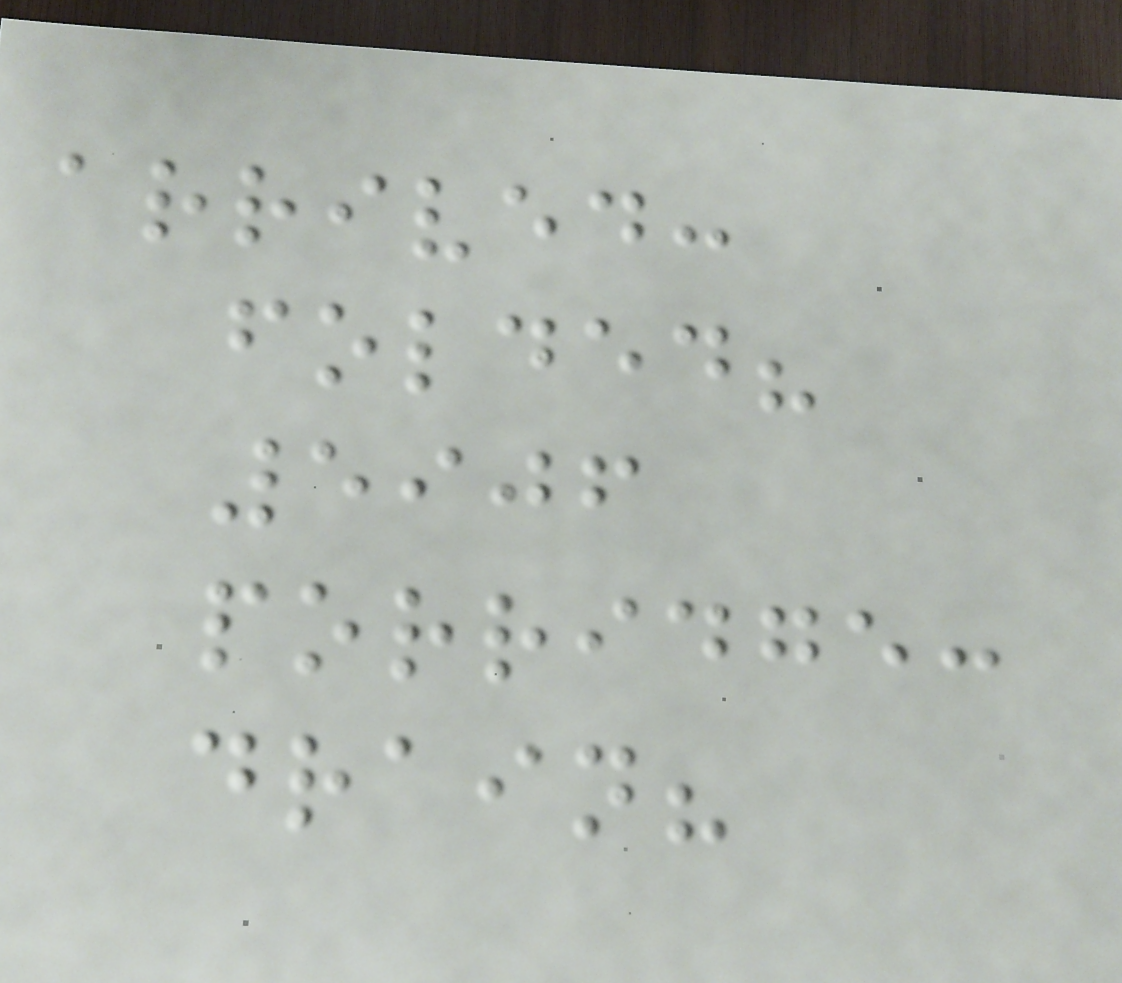arrived:
folded?
5906
porridge:
drain?
